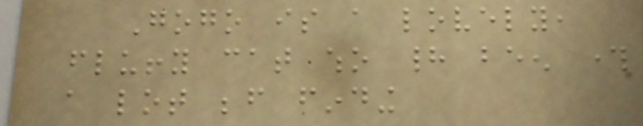Gogo is a lovely,
fluffy cat who had been through
a lot before finding
